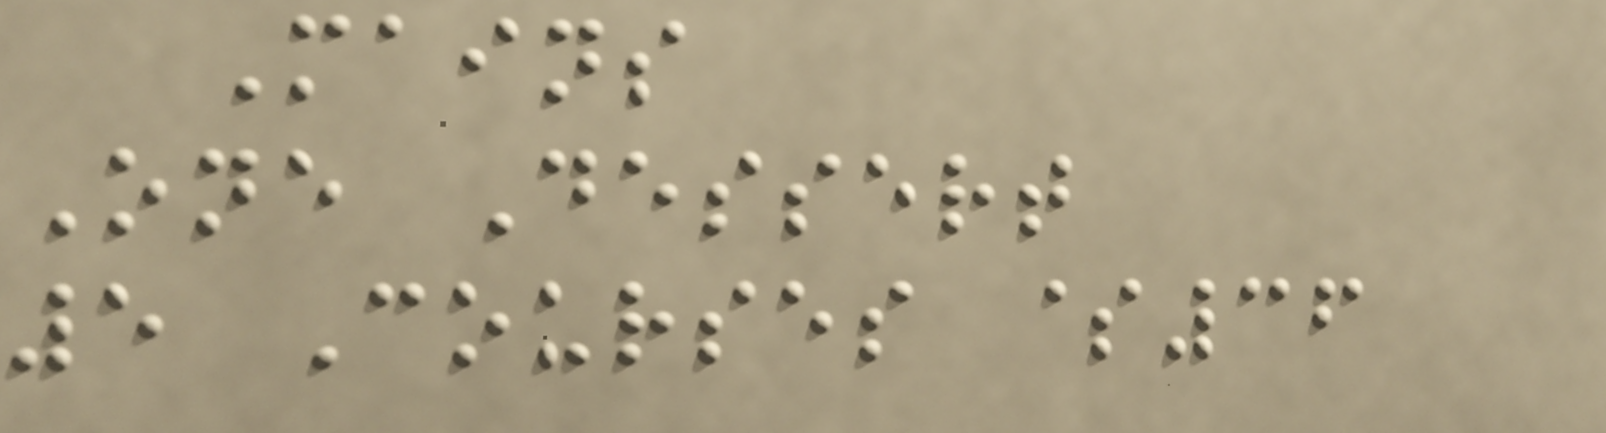Mains
One Dessert
5 Courses $36
